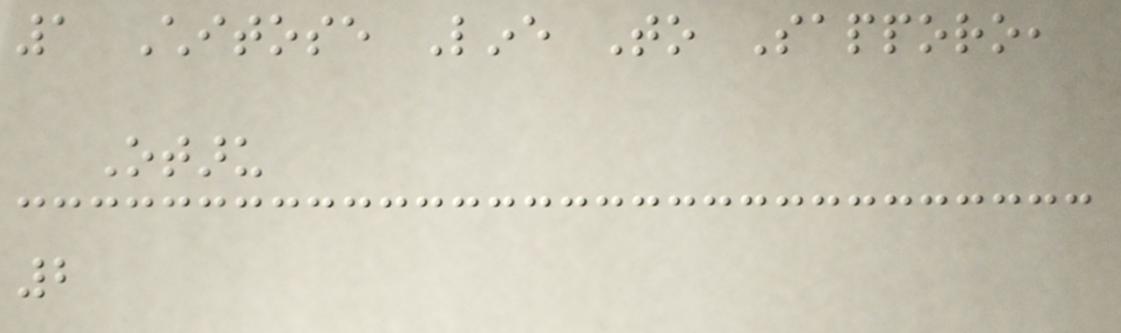1 Chitose Line To Sapporo,
Otaru
2
